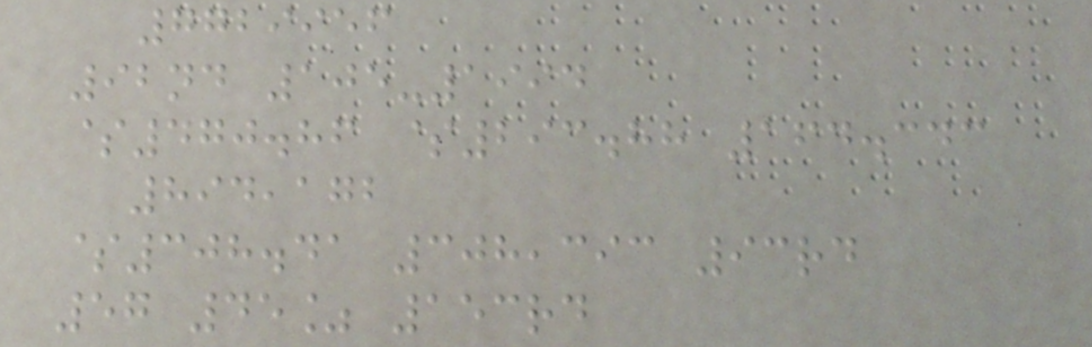7729956
92nd 105-1994
$470.86 $293.88 164.343
894,172
$308.41 308,393 93rd
57 45% 153rd
